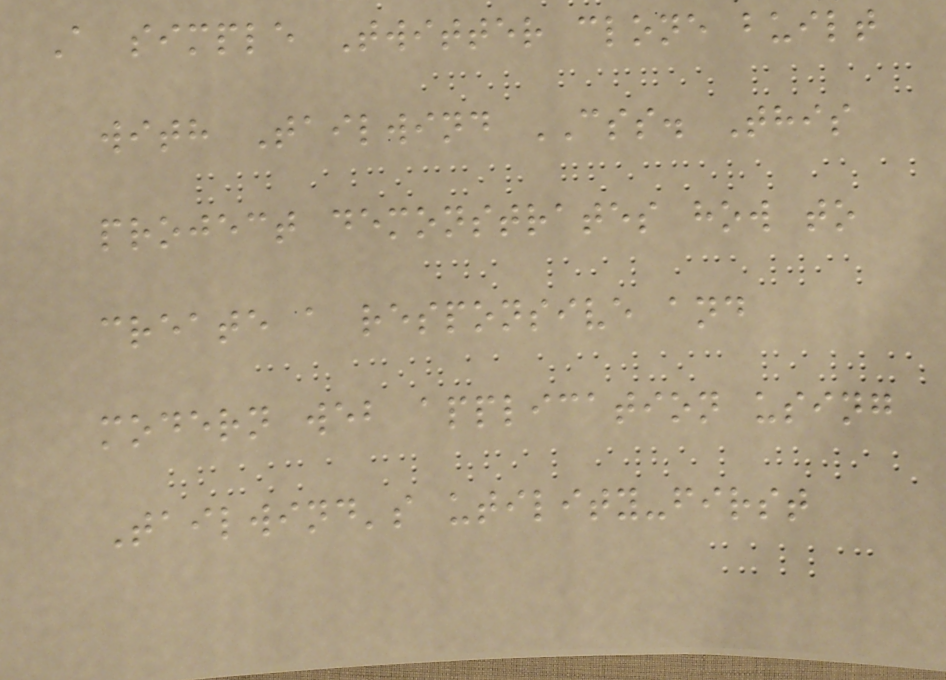A simple Twitter clone built
with Tailwind CSS. This
project demonstrates how to
create a responsive and
modern web application using
Tailwind's utility-first
